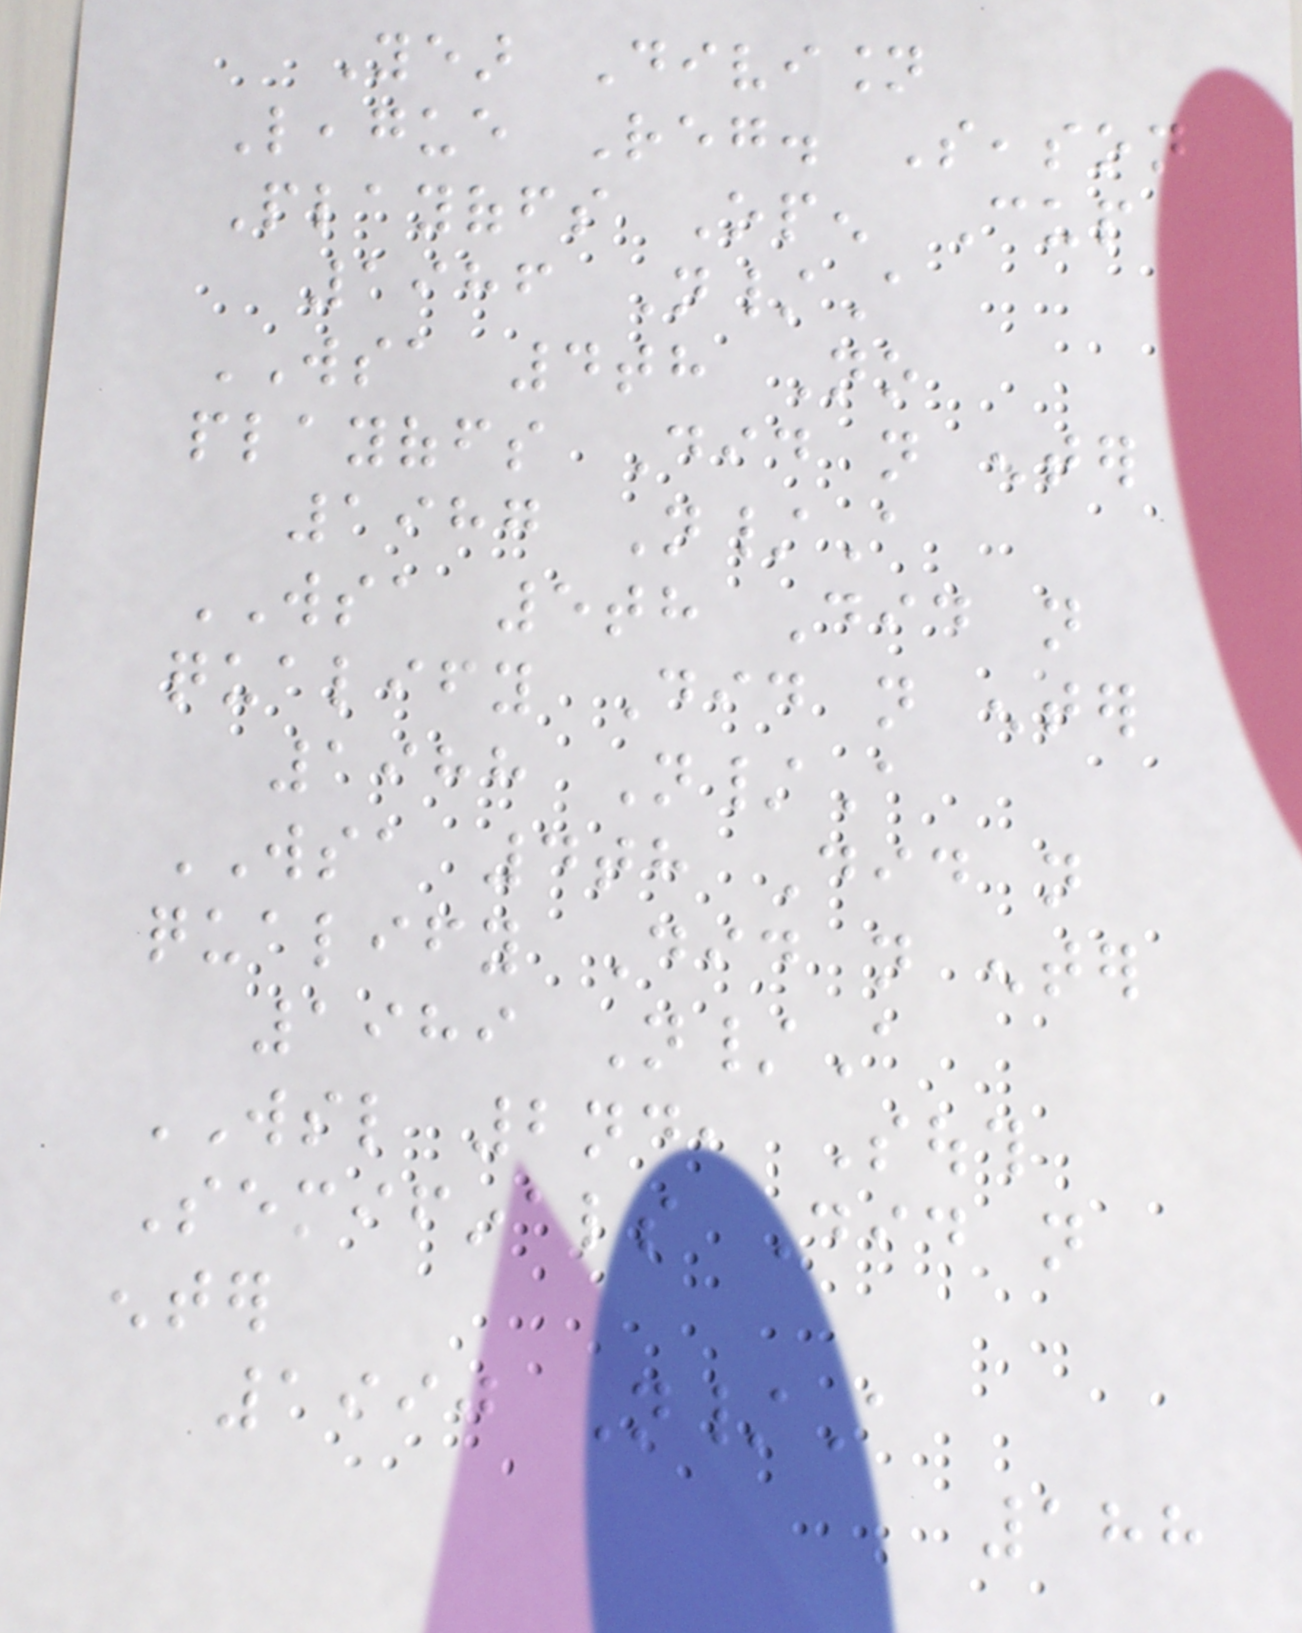Year Division
League Reg. Season
Playoffs Open Cup
1986 N/A
WSA 4th No
playoffs Did not enter
1987 N/A
WSA 5th Did not
qualify Did not enter
1988 N/A
WSA 4th Did not
qualify Did not enter
1989 N/A
WSL 2nd, South
Semifinals Did not
enter
1990 N/A
188
